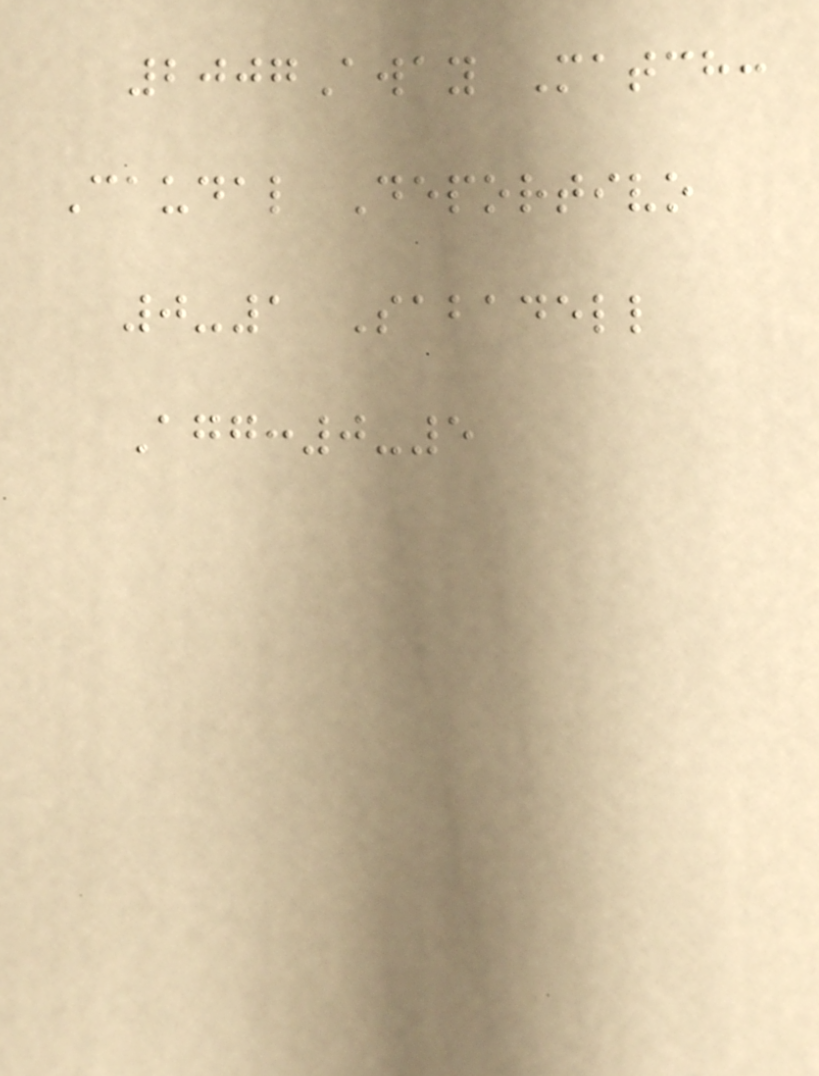2007Away Match:
Caudal Deportivo
0-1 Sabadell
Agg:0-5
